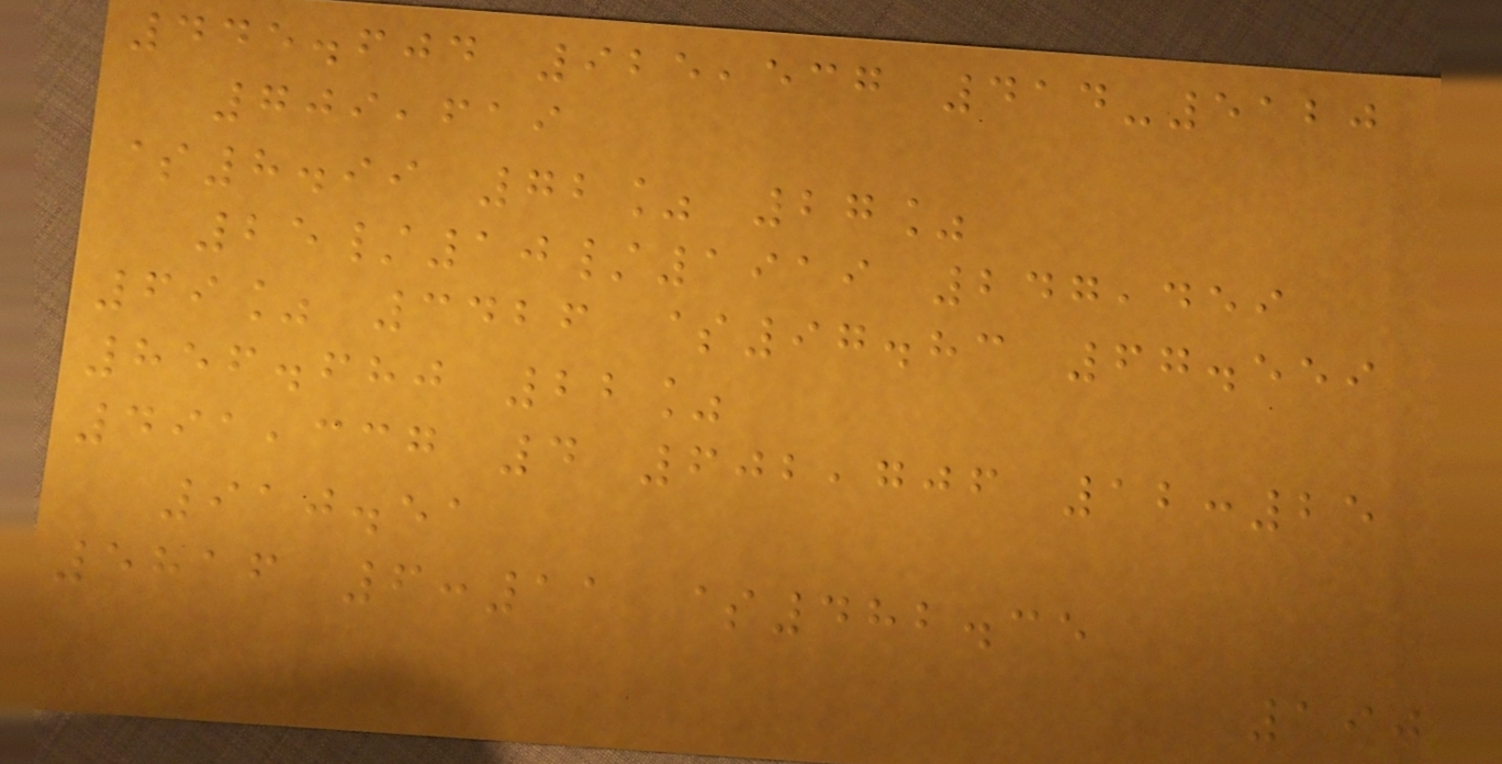445.604 925,537 414-5120
709,619
$8.99 72% 27%
25/10/1919 247,459
69% 3426 $97.83 67.559
856.680 22%
491,337 4 602,706 12:25
910.51
5816 6:11 $482.35
190
